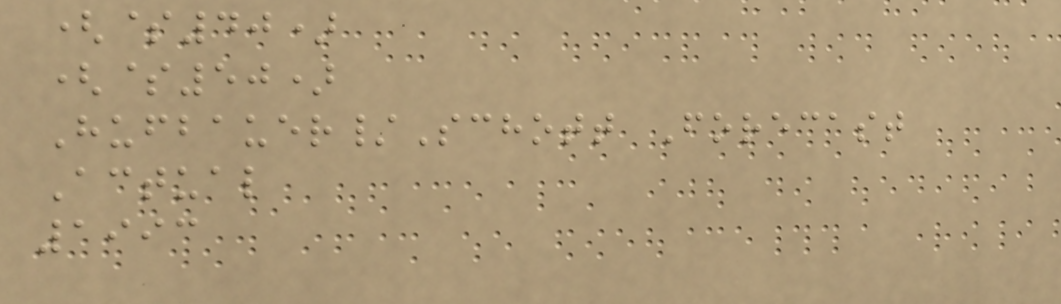($40)
($50)
Hufbauer/Schott Forecast
Actual
1993
